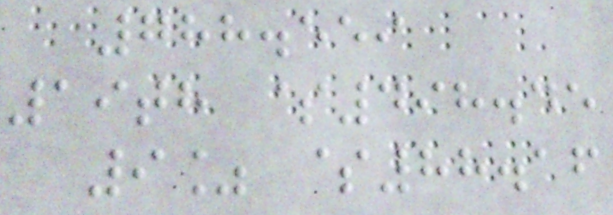788.559
19th $498.45
9% $88.16
